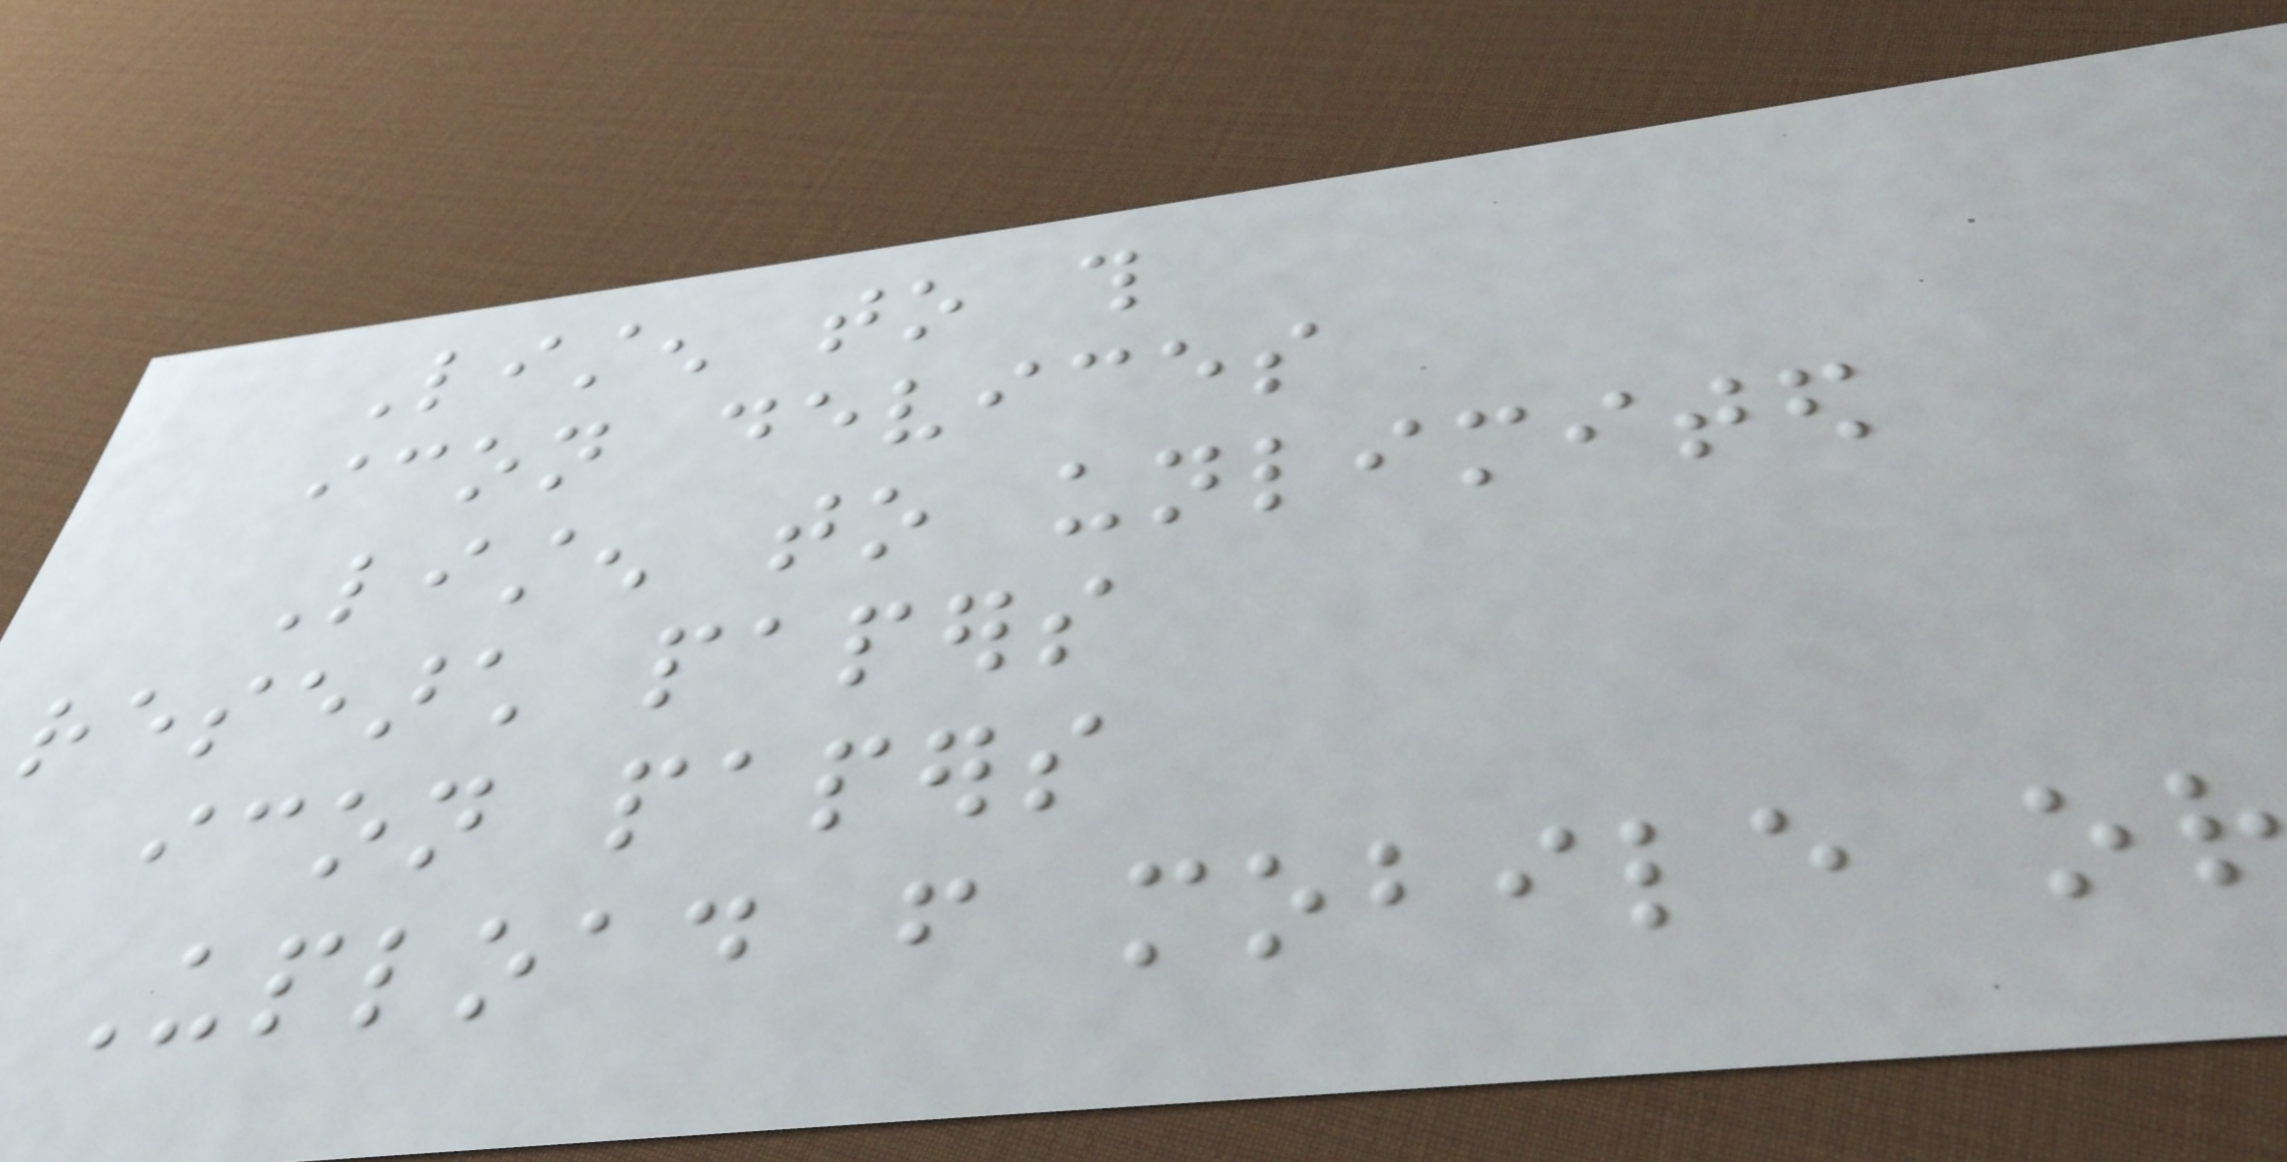Listen to this
icon devices
Listen to unlimited
research papers
icon papers
Upload from mobile or
